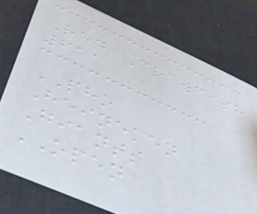Red Crawfish
611
PHO
Heineken
Giants
OPEN
